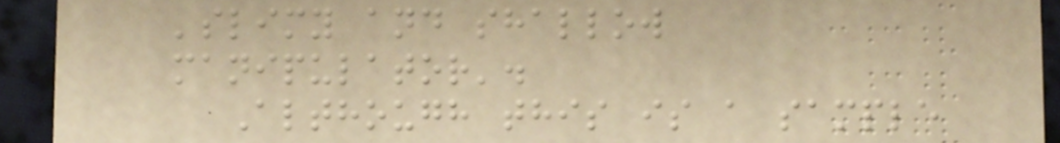'slimy and shallow
manipulator'.
Although this is a sample
